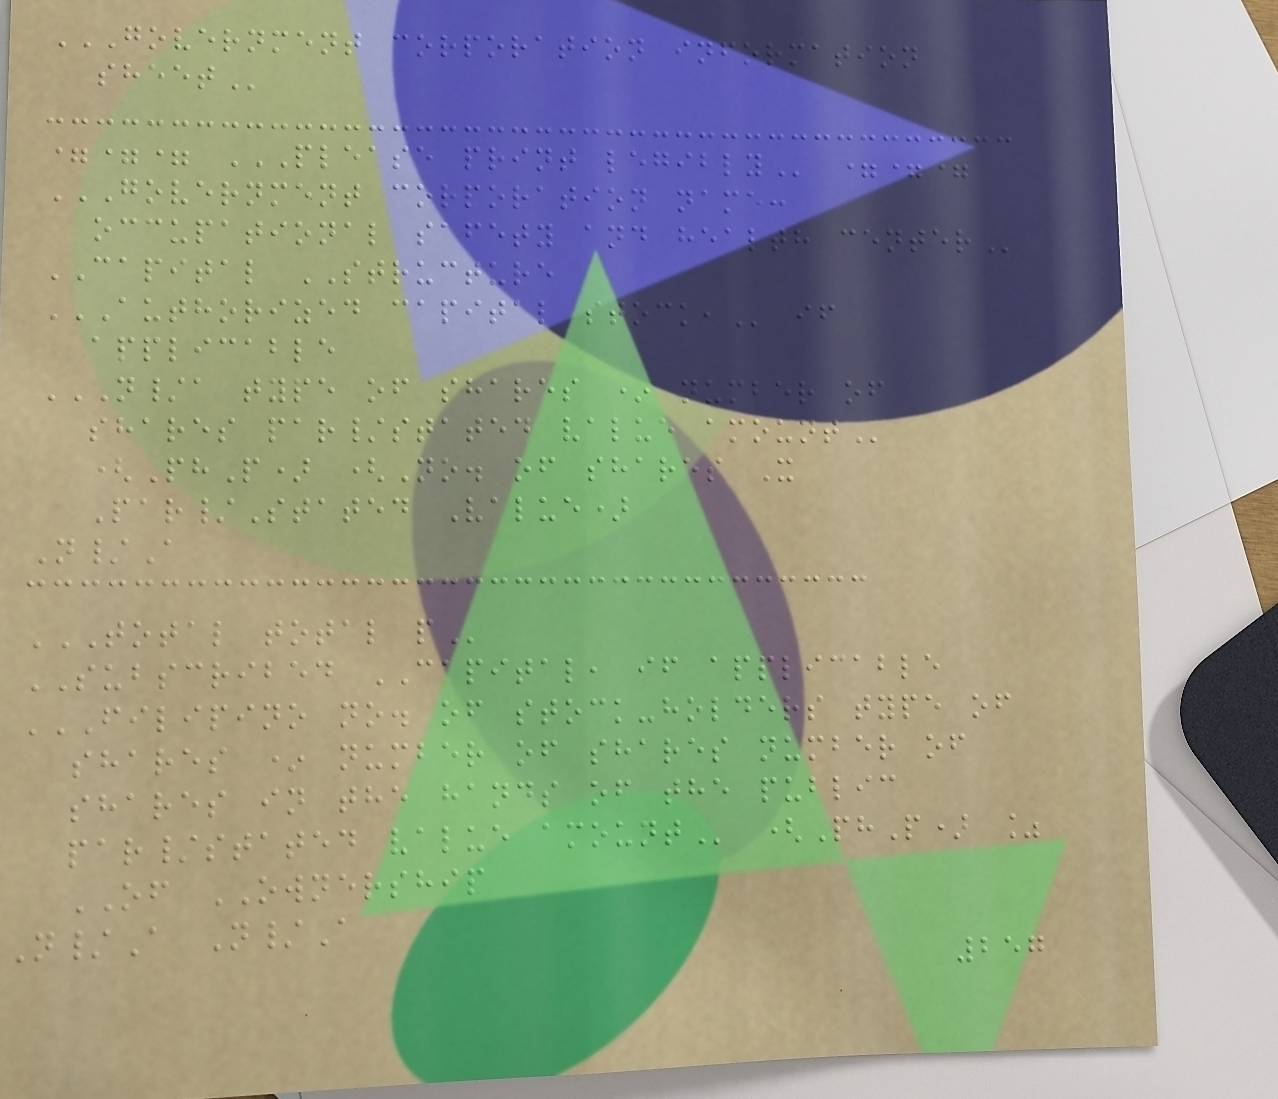GOVERNMENT CORPORATION INFORMATION
SHEET
=== PLEASE PRINT LEGIBLY ===
GOVERNMENT CORPORATION NAME:
OCCUPATIONAL SAFETY AND HEALTH CENTER
CAPITAL STRUCTURE
AUTHORIZED CAPITAL STOCK, if
applicable
N/A TYPE OF SHARES * NUMBER OF
SHARES PAR/STATED VALUE AMOUNT
(PhP) (No. of shares X
Par/Stated Value)
N/A
TOTAL TOTAL P
SUBSCRIBED CAPITAL, if applicable
FILIPINO NO. OF STOCK-HOLDERS TYPE OF
SHARES * NUMBER OF SHARES NUMBER OF
SHARES IN THE HANDS OF THE PUBLIC
PAR/STATED VALUE AMOUNT (PhP) %
OF OWNERSHIP
N/A N/A
257
